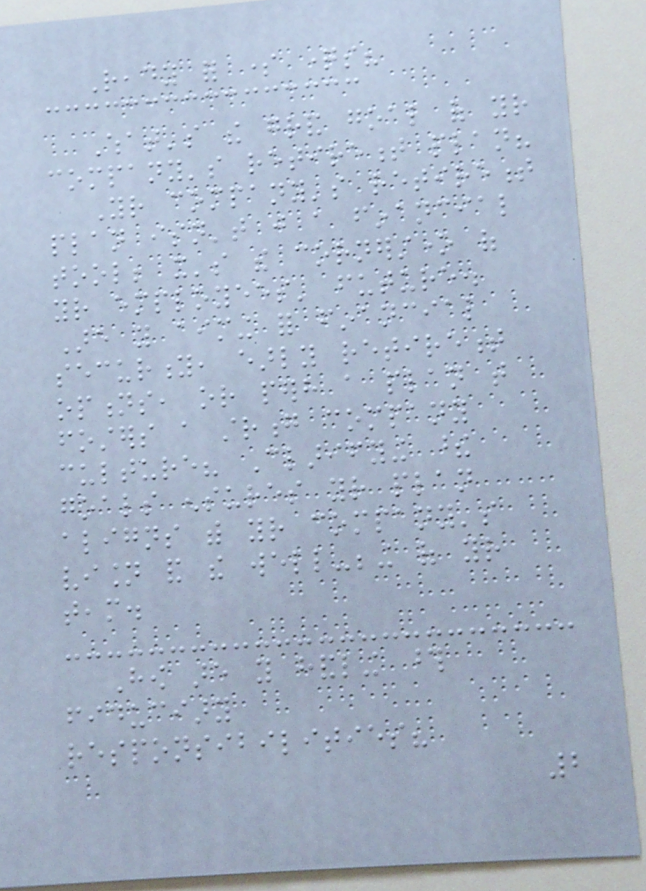Ready for some questions?
What's the grand goal of your
company's retirement plan?
Your company's retirement
plan isn't just a financial
tool; it's the cornerstone of
your employees' future.
Are you aiming for financial
security, early retirement
options, or perhaps a plan that
fosters a strong company
culture? Clarifying these
goals ensures your plan
aligns with your company's
vision and the well-being of your
team.
How are you handling those
fiduciary
responsibilities?
2
